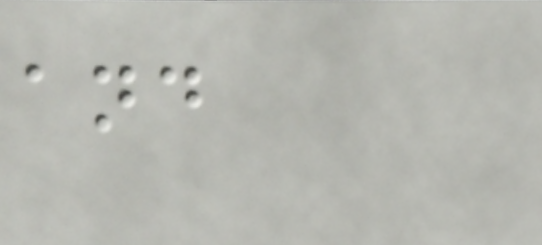and
